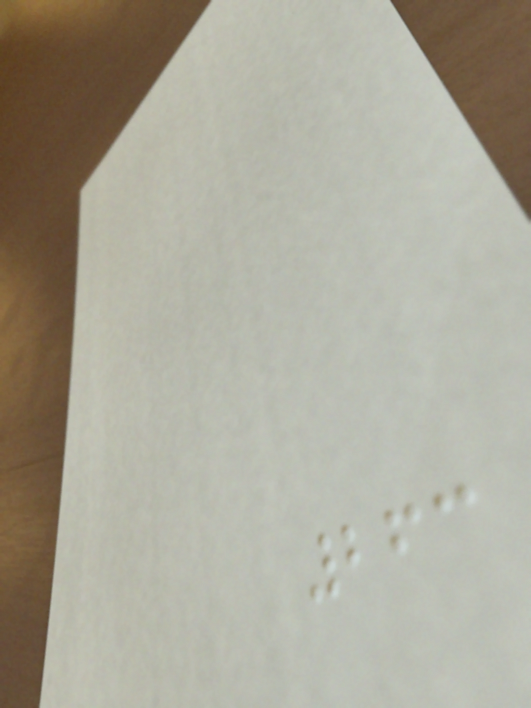263
